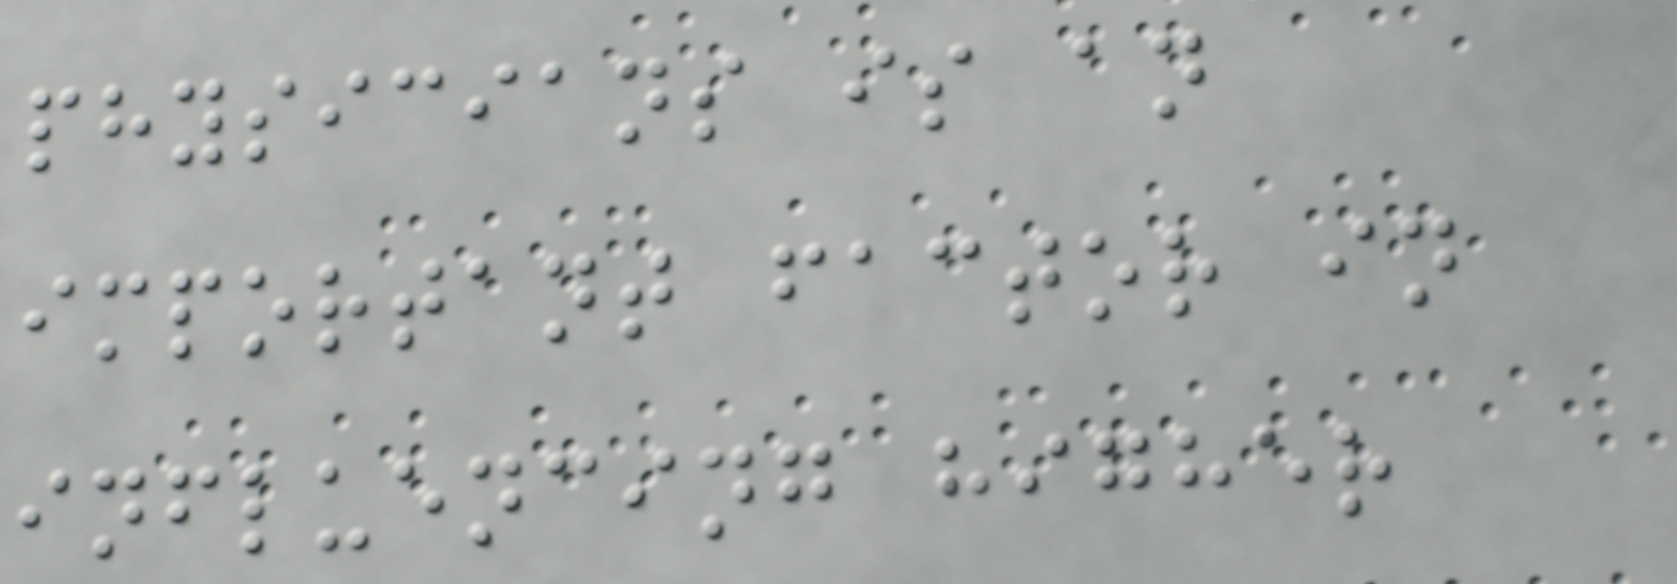physicians is an
important factor in
influencing higher
